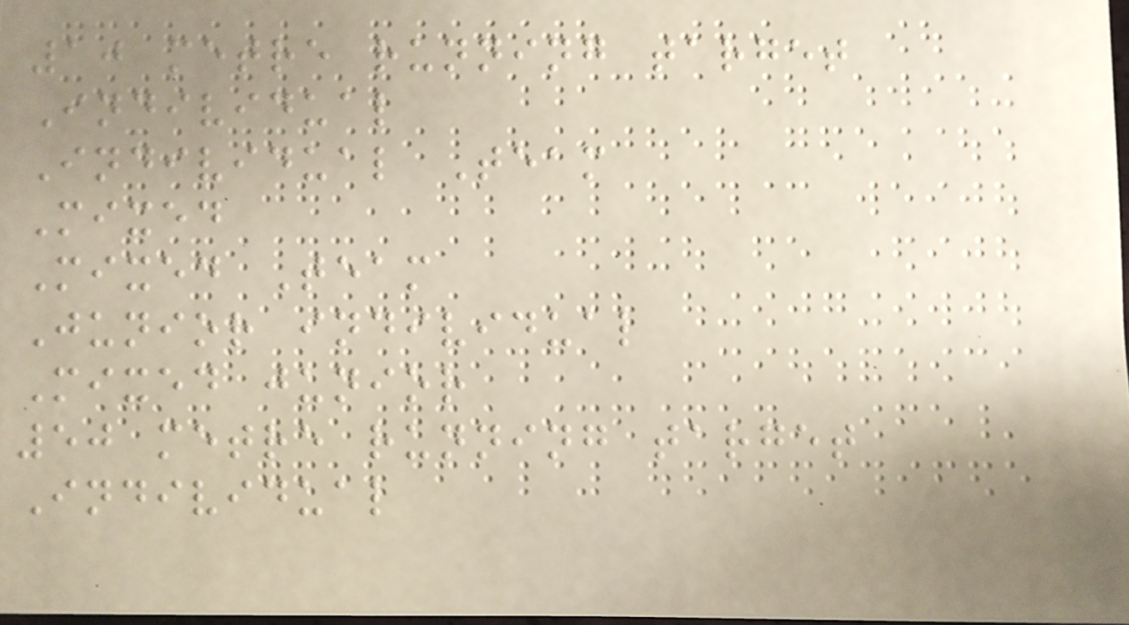10 metre running target
Individual
Individual Team
Mixed
Mixed Team
Junior individual
Mixed junior
50 metre running target
Individual
